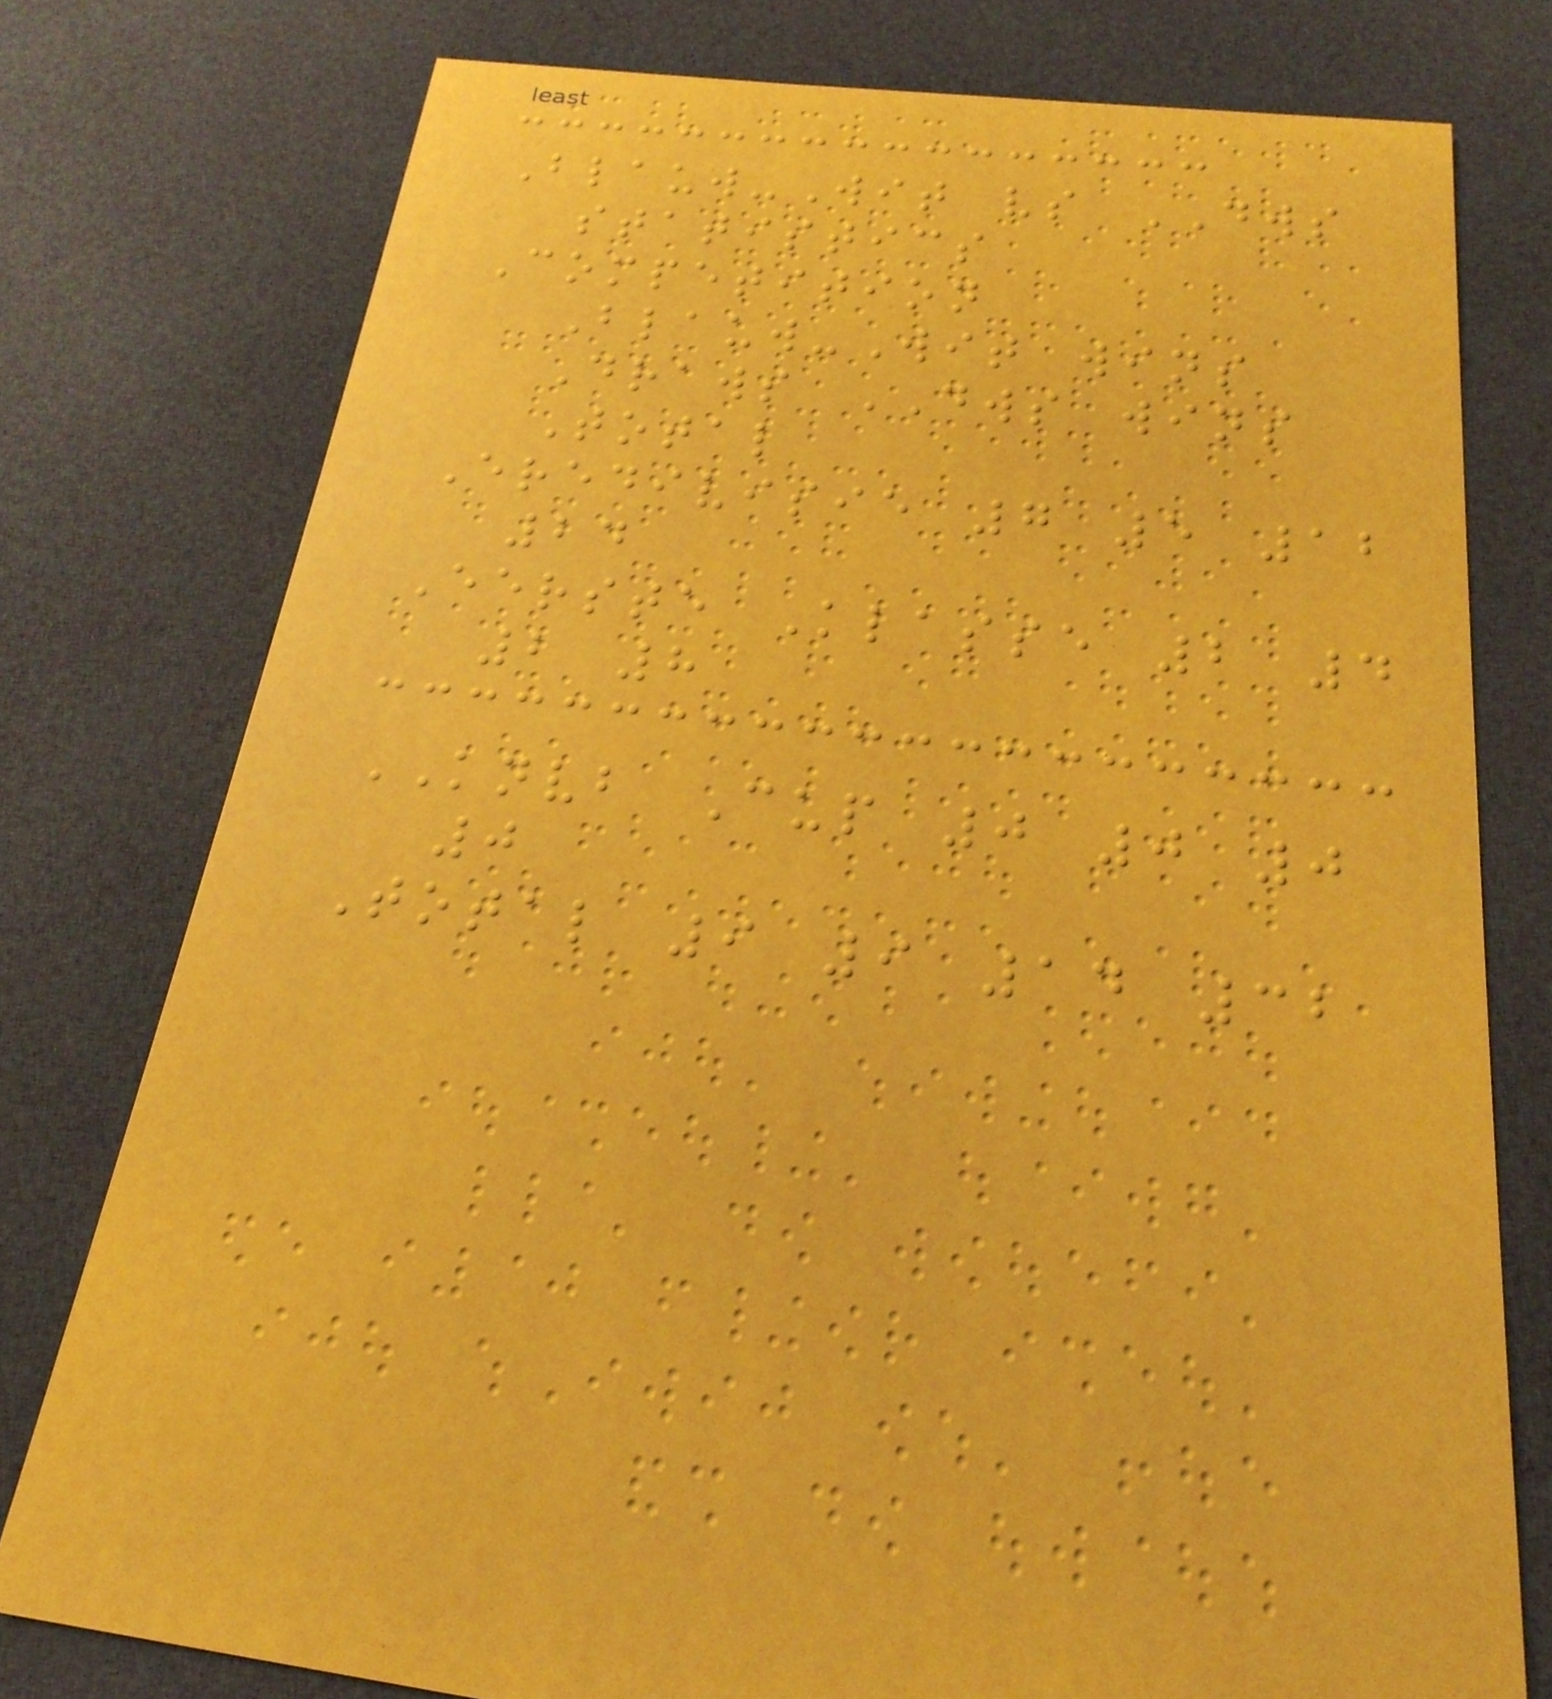Blauw-Wit vs DWS
statistics
Competition
Blauw-Wit wins
Draws DWS wins
Total
Eredivisie 7 5 12
24
Eerste Klasse 2 4
2 8
KNVB Cup 0 0 0
0
Total 9 9 14 32
